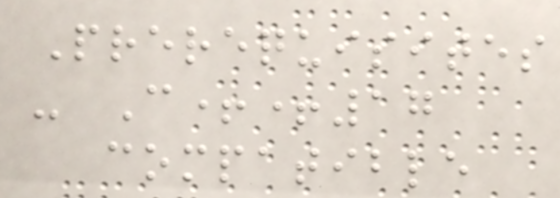Prerequisites
- C++17
compatible
